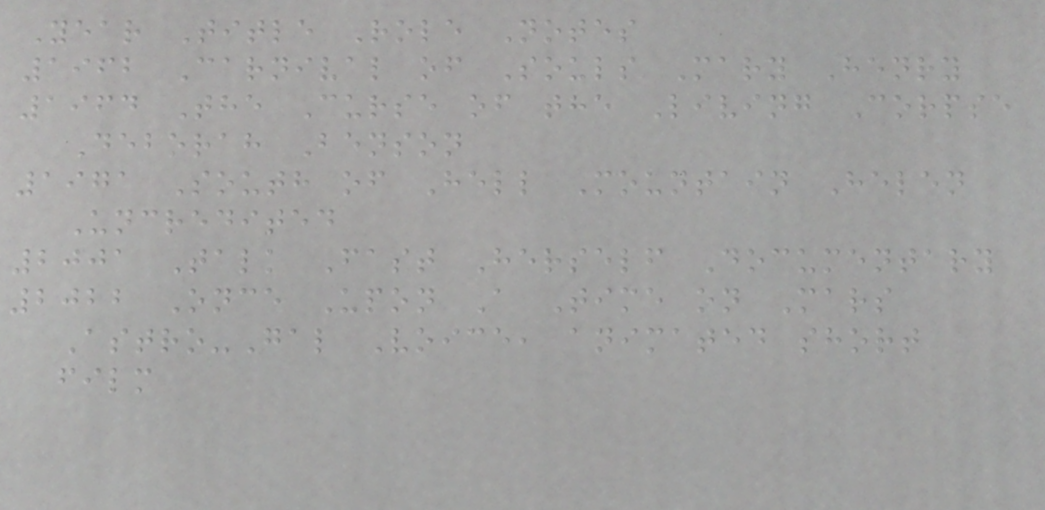Year Title Role Notes
1962 Carnival of Souls Mary Henry
1964 The Curse of the Living Corpse
Deborah Benson
1971 South of Hell Mountain Helen
Uncredited
2001 Talk Fast Herself Documentary
2022 Once Upon A Time on Mars
Astro-Gal Voice, animated short
film
